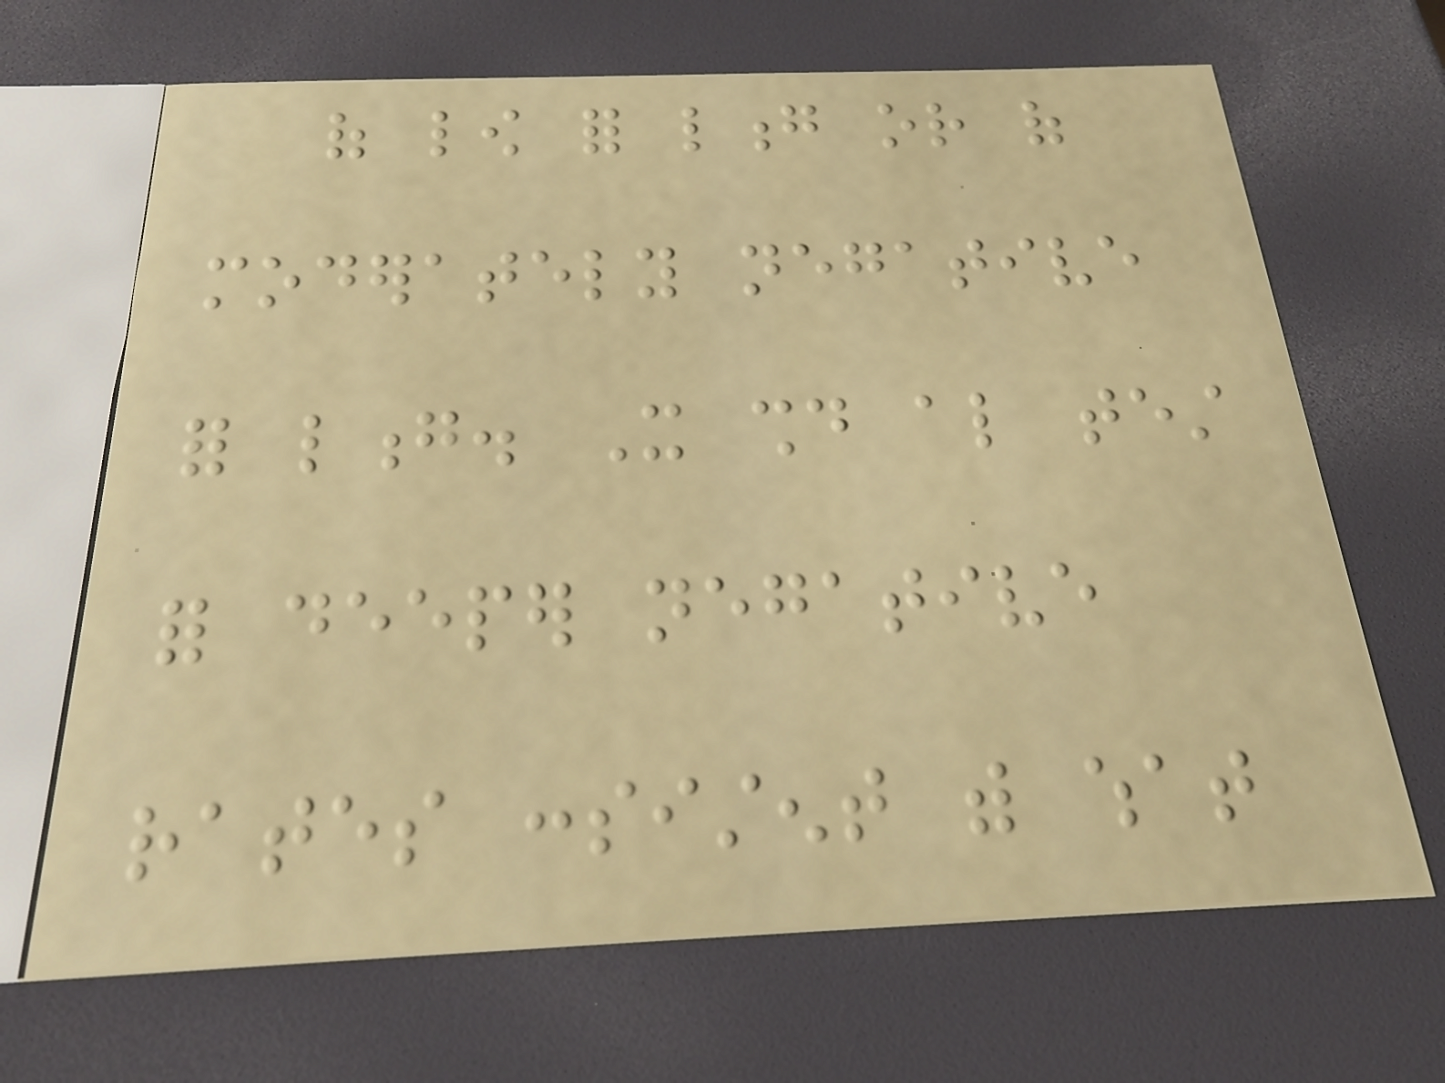of low for long or of
moderately negative
for long. It should also test
for deeper negative
rates consistent with what
